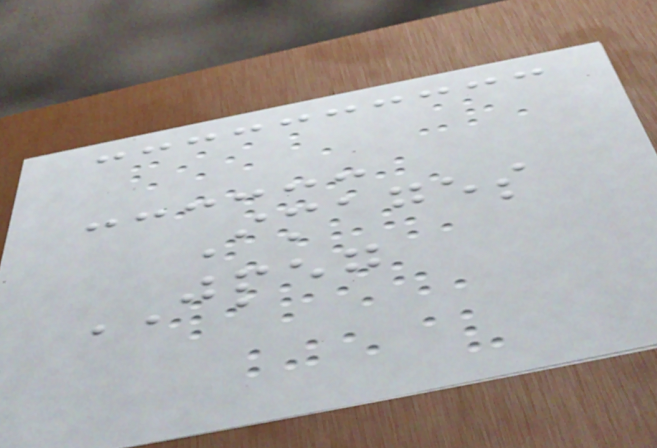Images
JPEG
